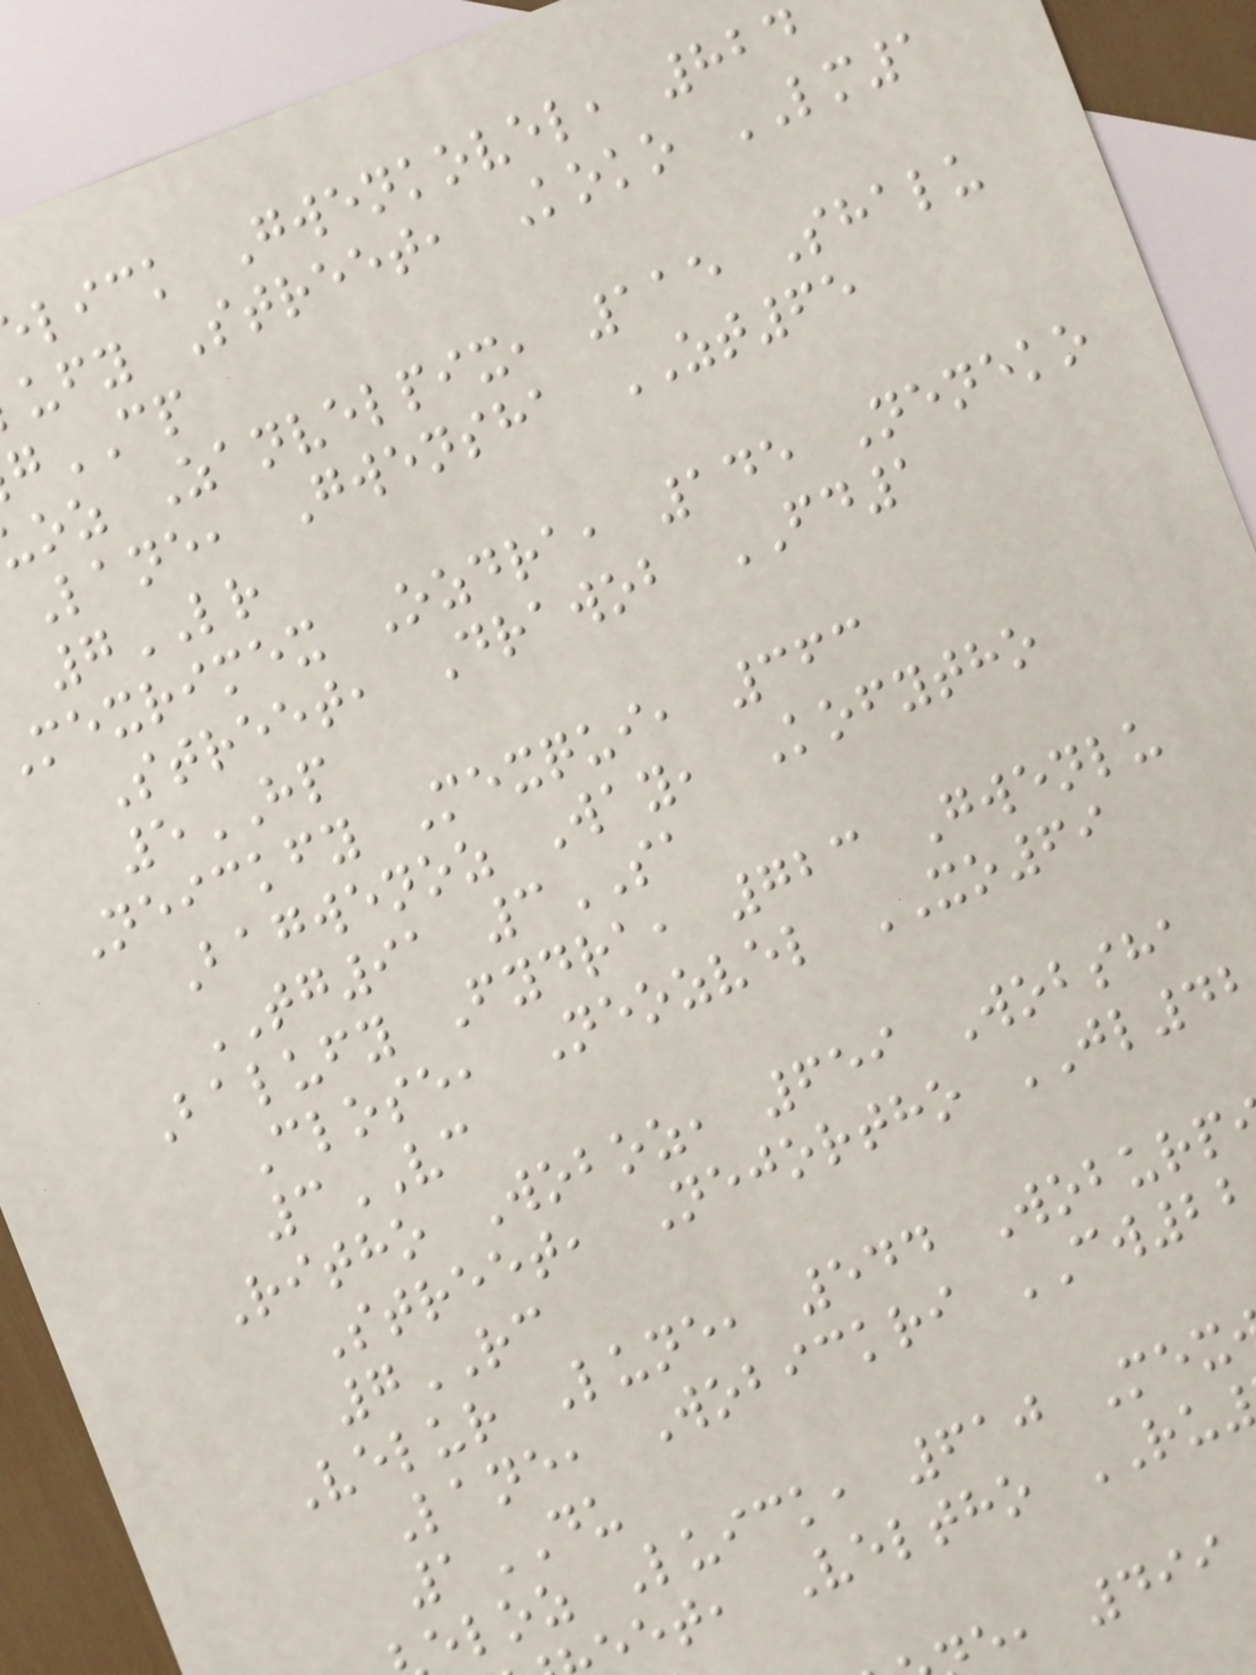lick Gwenkovel, 824
ufy Street, Koko LM1
CP
oz Zanvelpix, 115 Shalu
Lane, Gwensha ZT65
7LR
mexrimex Ozdra, 145 Neneko
Street, Drawob FD1
5HP
Neickfy Mexqui, 363
Bagwenoz Way, Kofytho
TG91 3SA
Balufy Fydra, 723 Gwenlu
Close, Neozvel XO69
3VC
Ritho Woboz, 659 Wobsha
Street, Nejortho JL4
7RC
Velur Lune, 544 Woburp
Lane, Wobickri CW2
1DU
eloz Luick, 610 Mex
et, Veltho RU
